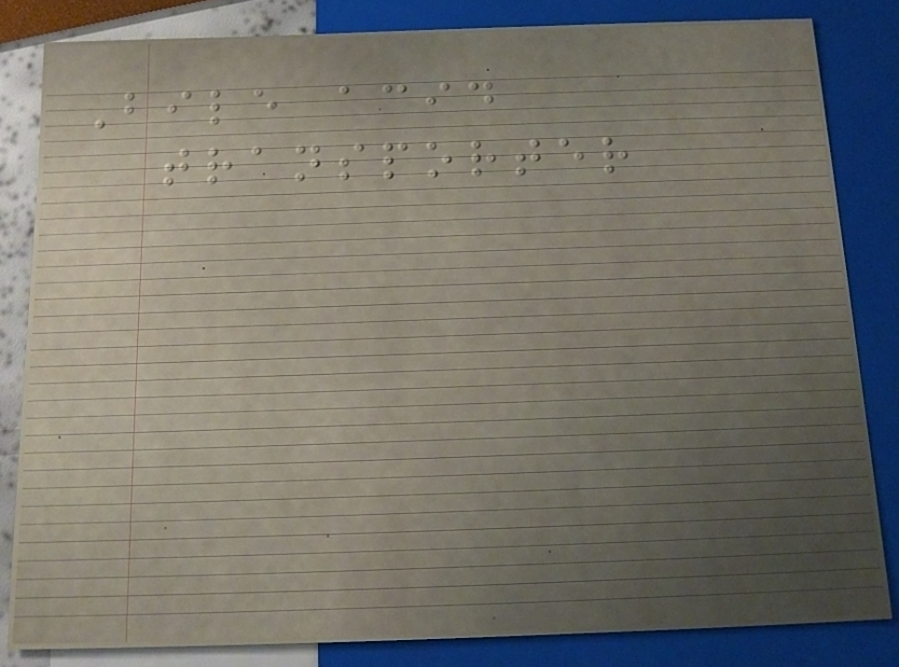Bile acid
transporter
